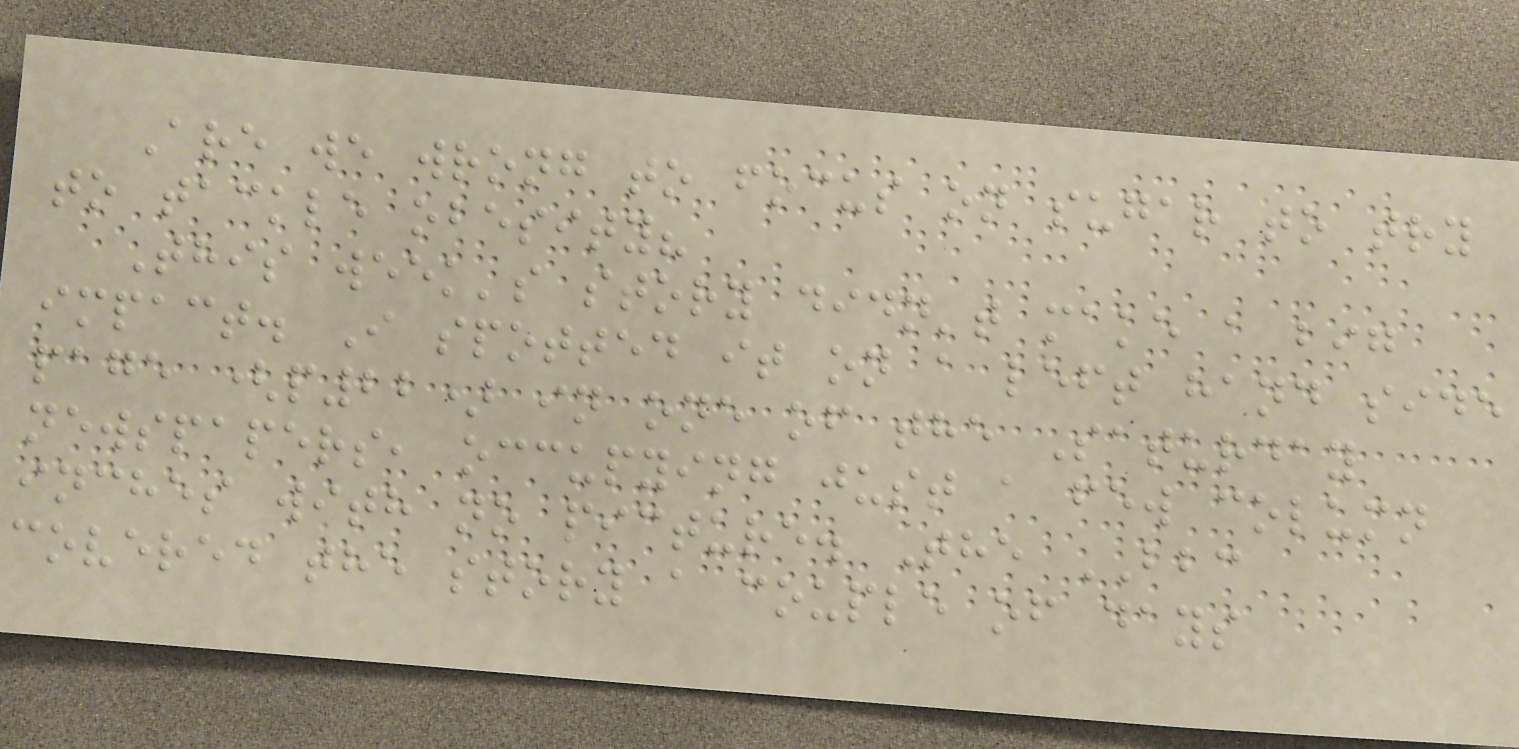Are we wrong to focus on sugar to try
to tackle obesity?
This week's story didn't make a big
impact. I spotted it on a left hand side
page (p22) in one of the Saturday
newspapers, occupying just a few column
inches with no picture. The BBC
covered the story a couple of days
